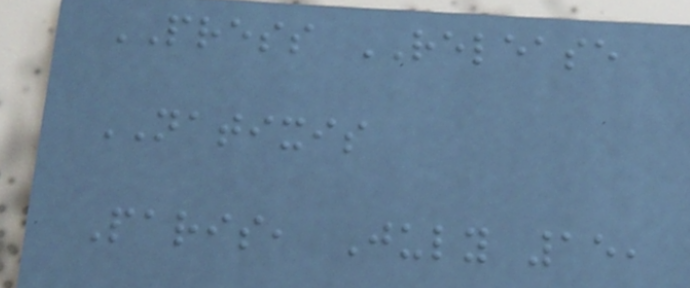PRESS RELEASE
NATIXIS
Paris, July 15,
